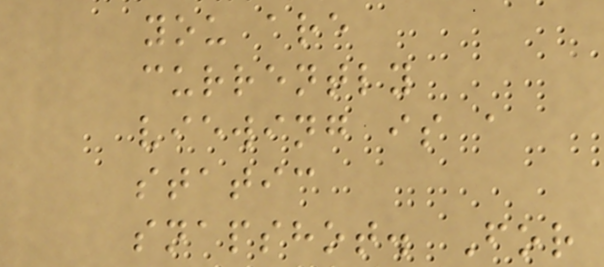you are
currently
viewing is a
static
snapshot. For
